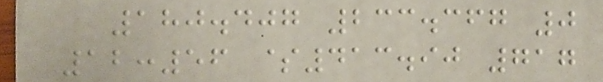180.407 233.367 0
12:56 $413.90 717
